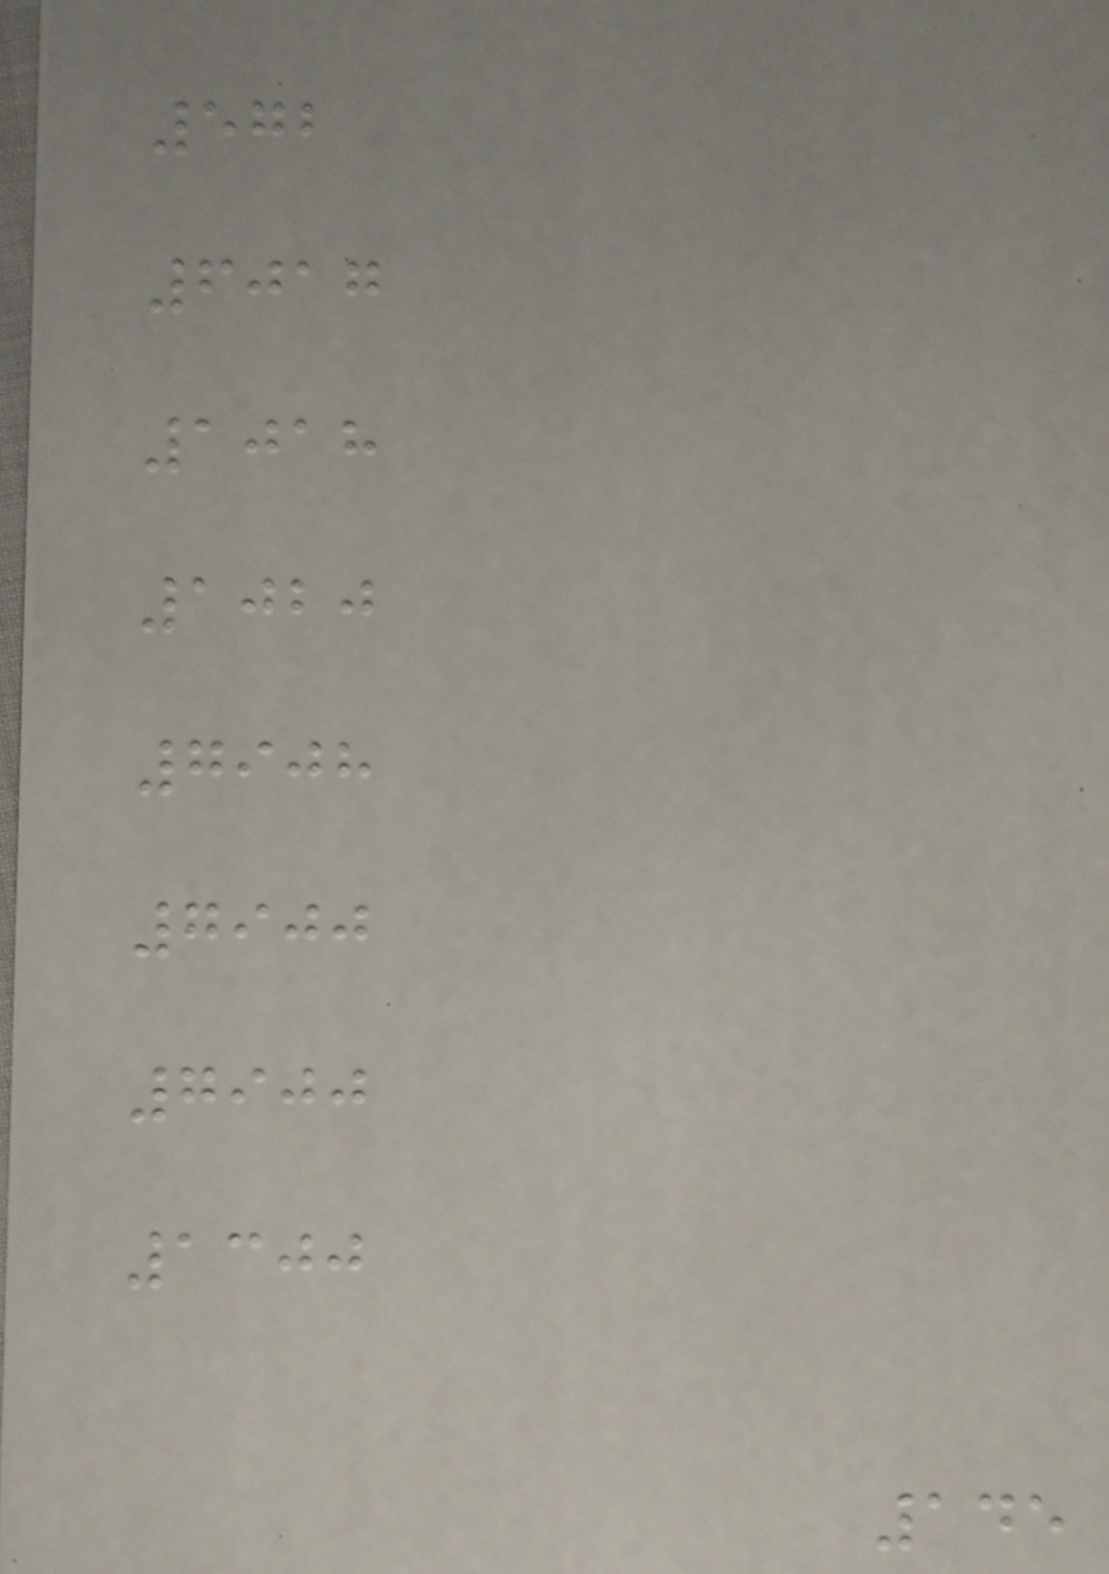572
6017
1018
1020
7908
7900
7900
1300
145
